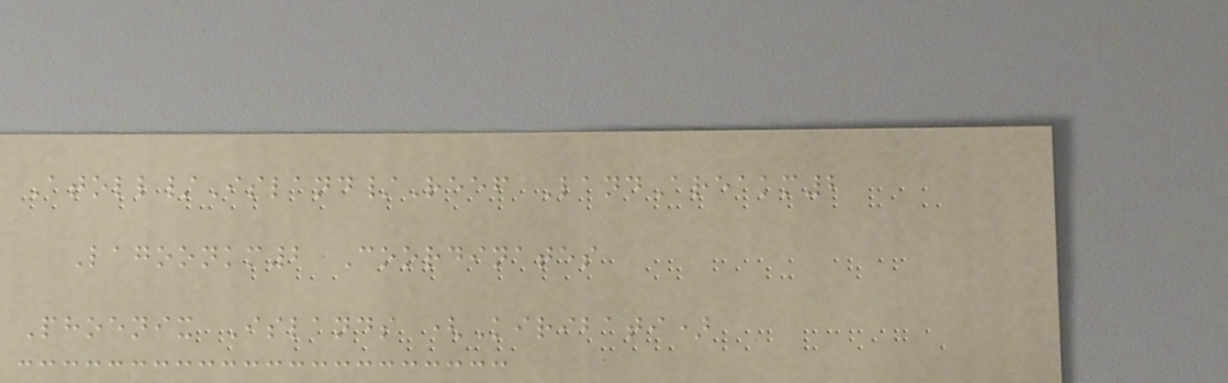Atoll/Island/Reef LandAreakm2
Lagoonkm2 Coordinates
Phoenix Islands (Kiribati)
